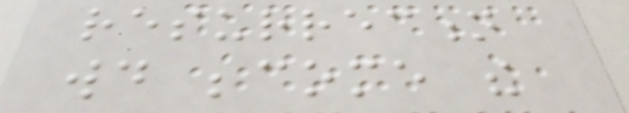resurrection
would become the
